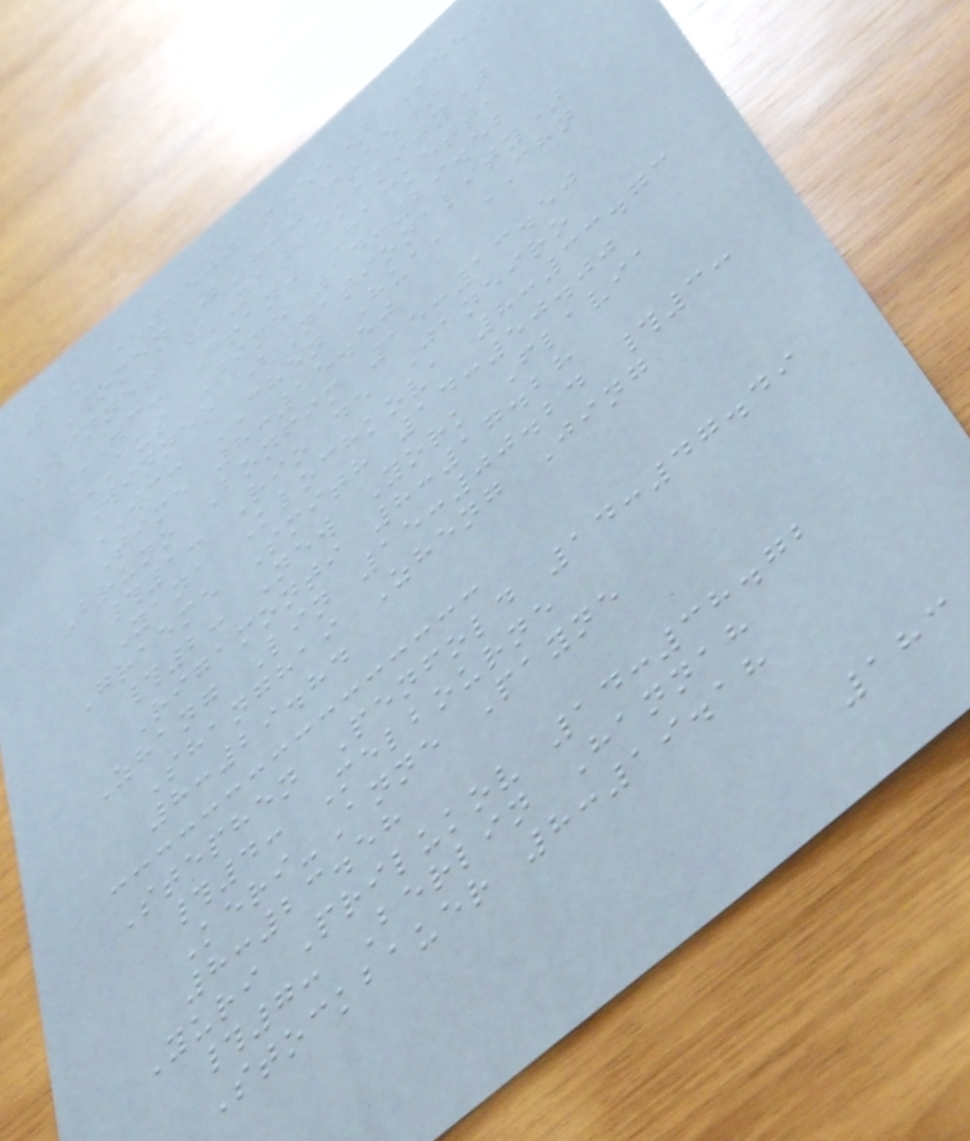Men (1500 free) Meet
Women (800 free)
Winner (Nationality)
WC: Grant Hackett,
AUS Time 14:29.52
Winner (Nationality)
WC: CHEN Hua, CHN
Time 8:15.50
Bruno Bonfim 15:13.50
#1: Rio de Janeiro
Yana Klochkova 8:33.73
Graeme Smith 14:50.00
#2: New York Flavia
Rigamonti 8:17.28
Zhang Lin 15:00.24 #3:
Shanghai Zheng Jing
8:29.84
Stephen Penfold 14:47.49
#4: Melbourne
Keri-Anne Payne
8:23.58
Yuri Prilukov 14:38.72
#7: Berlin Hannah
Stockbauer 8:19.18
183
